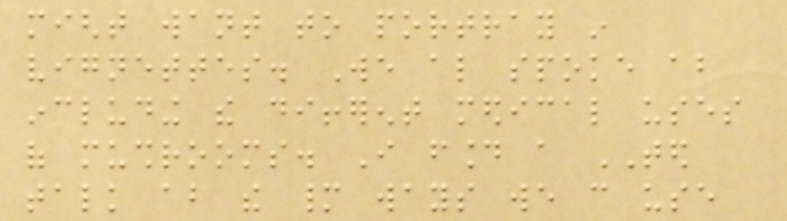might want to portray in
vignettes. We also spoke about
including the different medical uses
of mushrooms. I found a TED
talk about the many ways we can use
